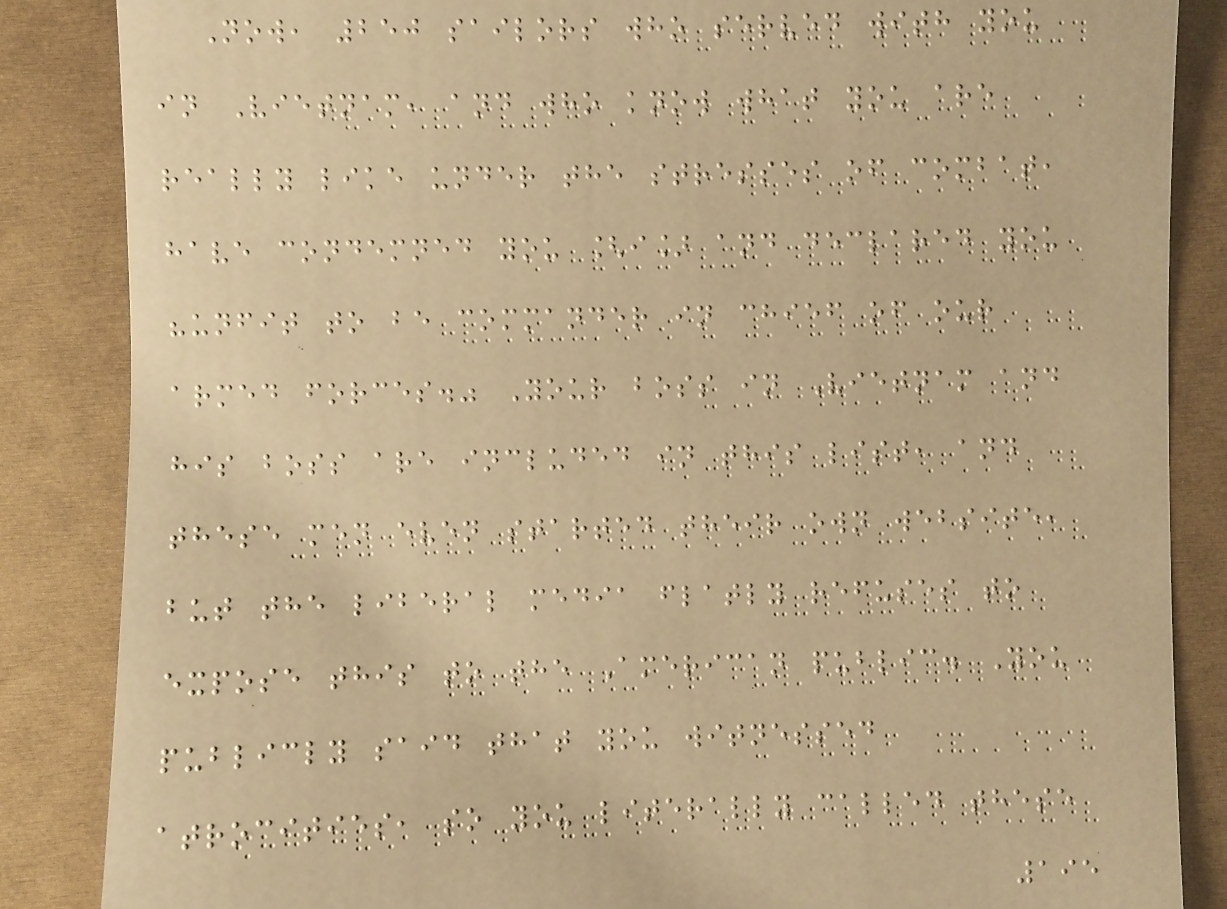Now, 250 sailors who served with you
in Vietnam, and who know what you are
really like under the stresses of combat,
have condemned you [i] and declared you
"unfit to be commander in chief of our
armed forces." Your boss in Vietnam and
his boss are included in this list, and
these men even started their own website,
but the liberal media flatly refuses to
expose this to the American public. You
publicly said that you witnessed
atrocities, so you literally called these
195
